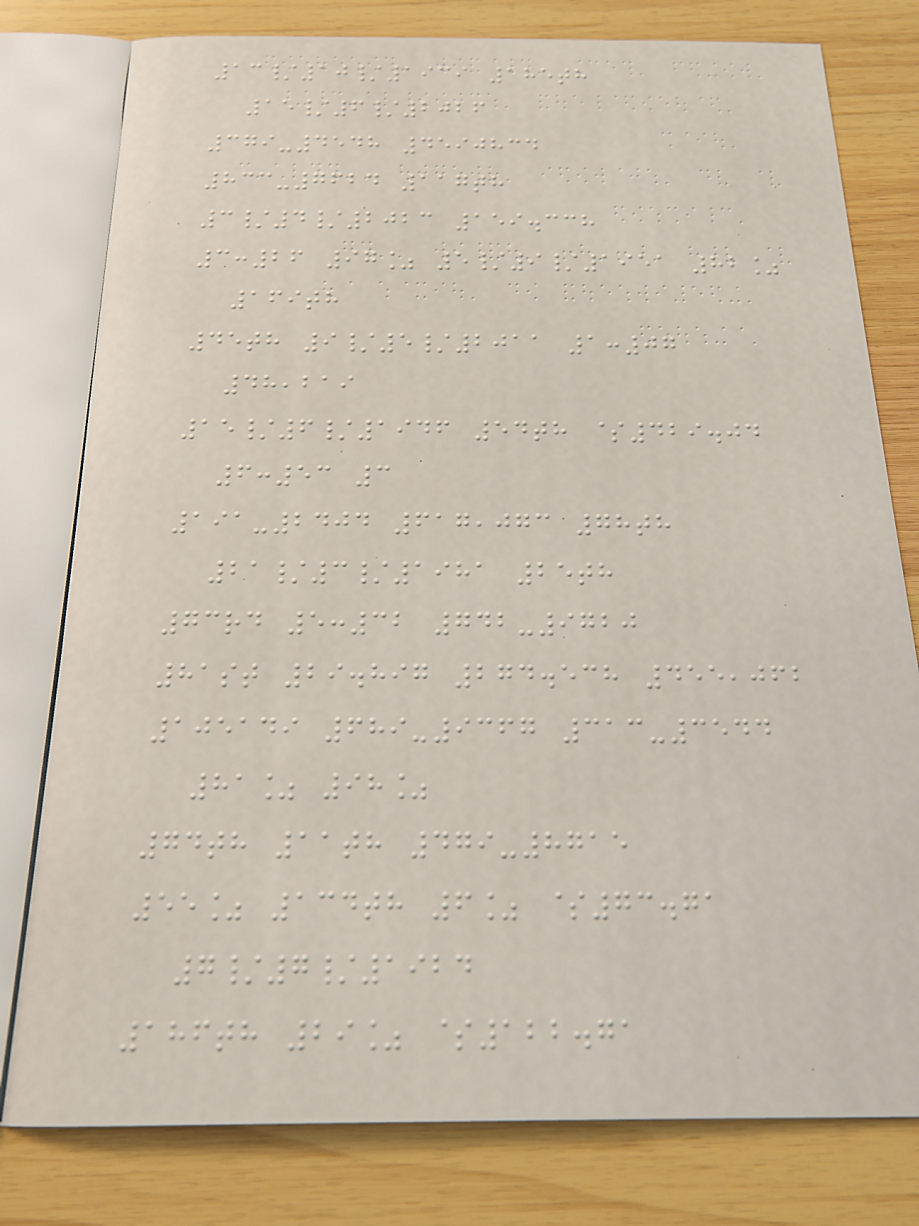13/10/1939 185th
15/6/2026
379-4548 4590834
833-7624 117th
3/4/2023 159.338
3:26 97% 5/9/1951 82%
169th
45th 9/5/2011 1:07
48,219
15/6/1946 54th $429.04
6:53 3
191-2404 617,073 78th
21/3/1981 25th
73rd 5:32 742-9720
81st 29.897 274.538 455,062
105149 689-9367 313-3544
81% 98%
74th 11th 479-8715
55% 134th 6% $73.71
7/7/1924
186th 29% $122.71
